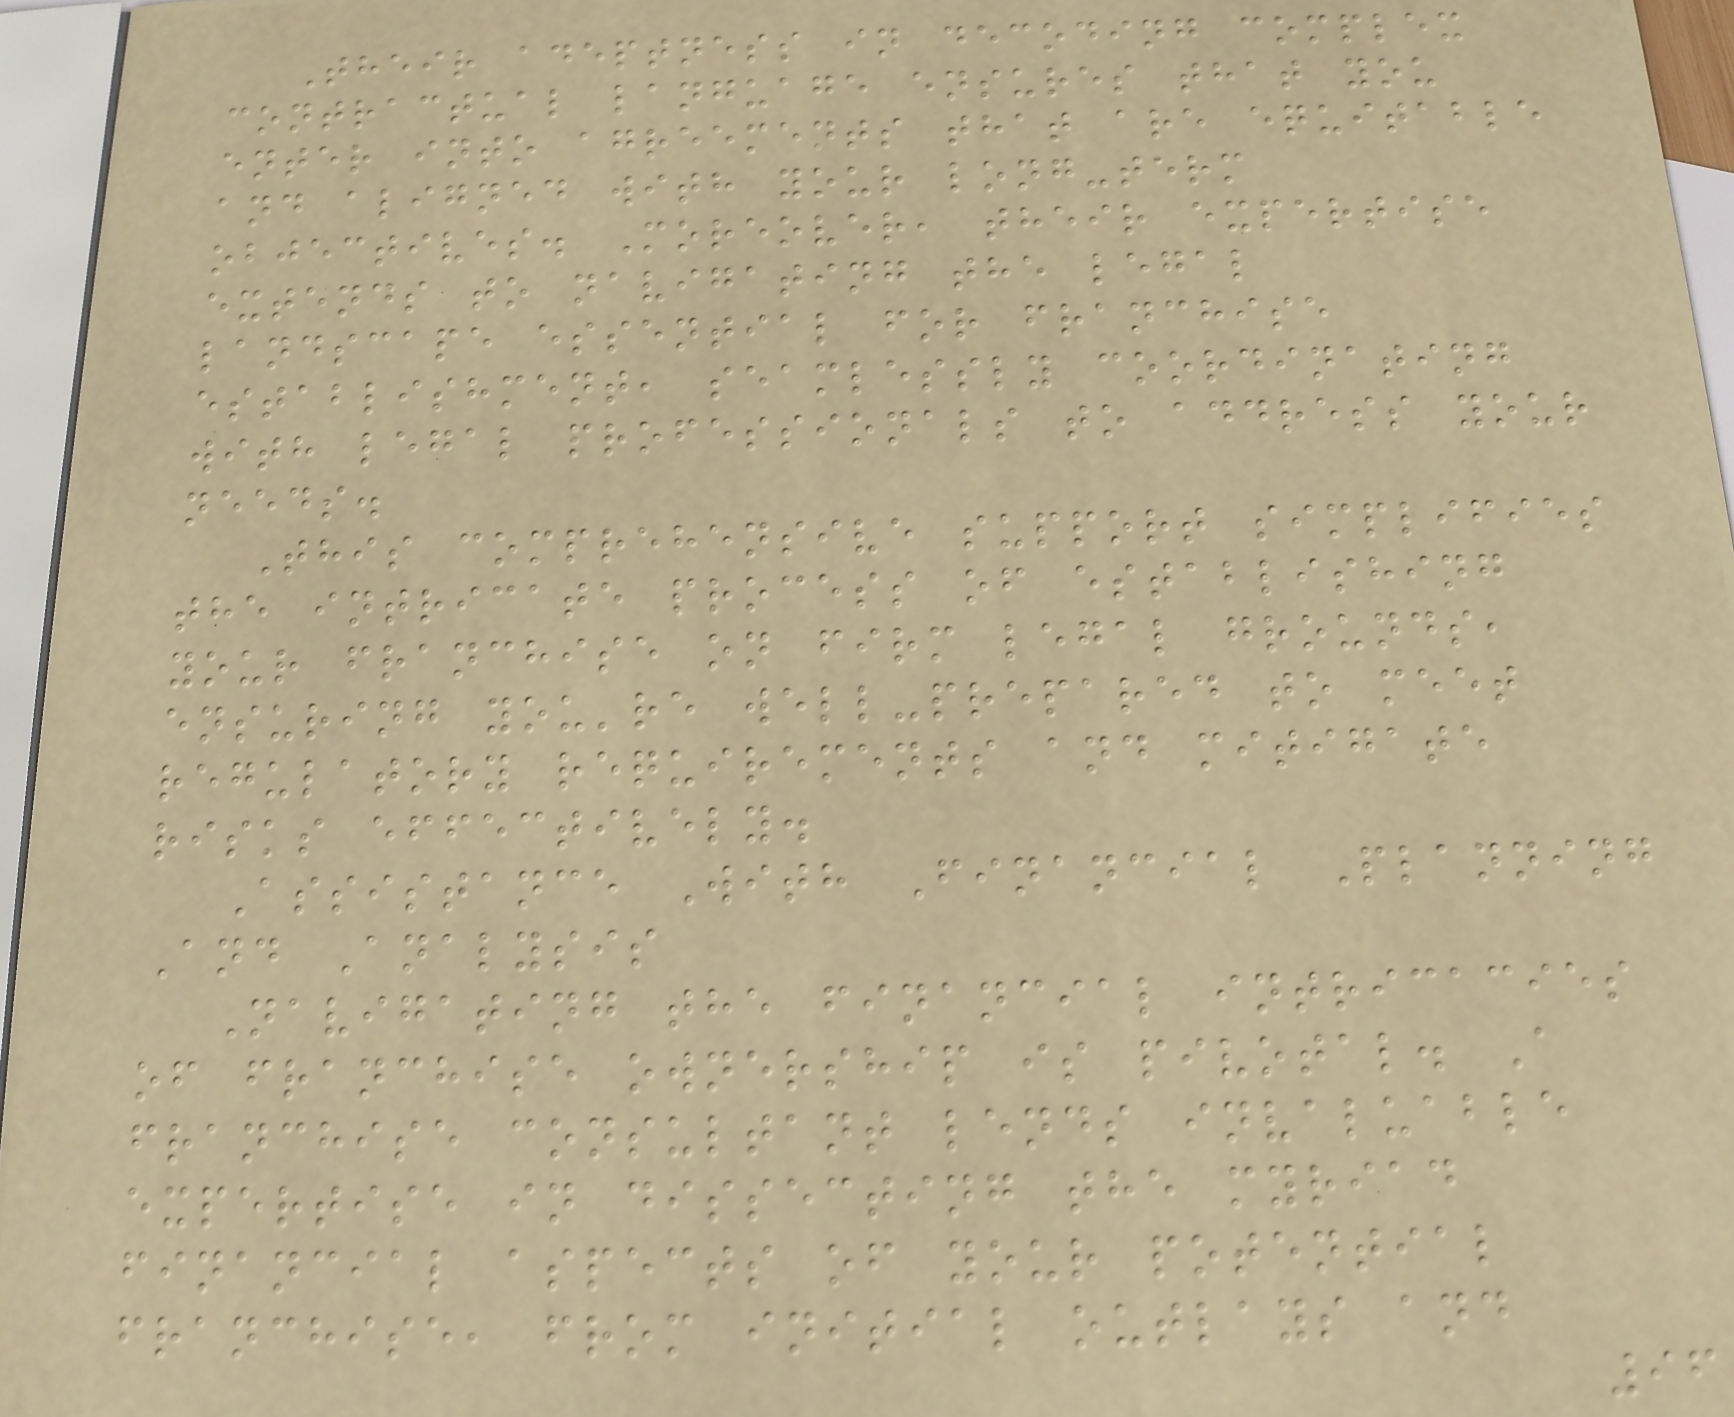Their adeptness in decoding complex
contractual language ensures that you
enter into agreements that are equitable
and aligned with your long-term
objectives. Moreover, their expertise
extends to navigating the legal
landscape essential for franchise
establishment, seamlessly coordinating
with legal professionals to address your
needs.
This comprehensive support simplifies
the intricate process of establishing
your franchise on firm legal grounds,
ensuring you're well-prepared to meet
regulatory requirements and mitigate
risks effectively.
Assistance With Financial Planning
And Analysis
Navigating the financial intricacies
of franchise ownership is pivotal. A
franchise consultant lends invaluable
expertise in dissecting the myriad
financial aspects of your potential
franchise, from initial outlays and
96
